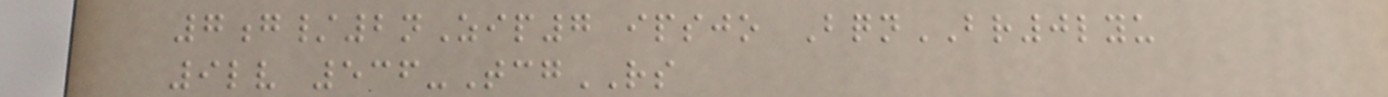7g/2nZip7 ipsjo BqnBR0lyu
9lv 536-TcgRS
